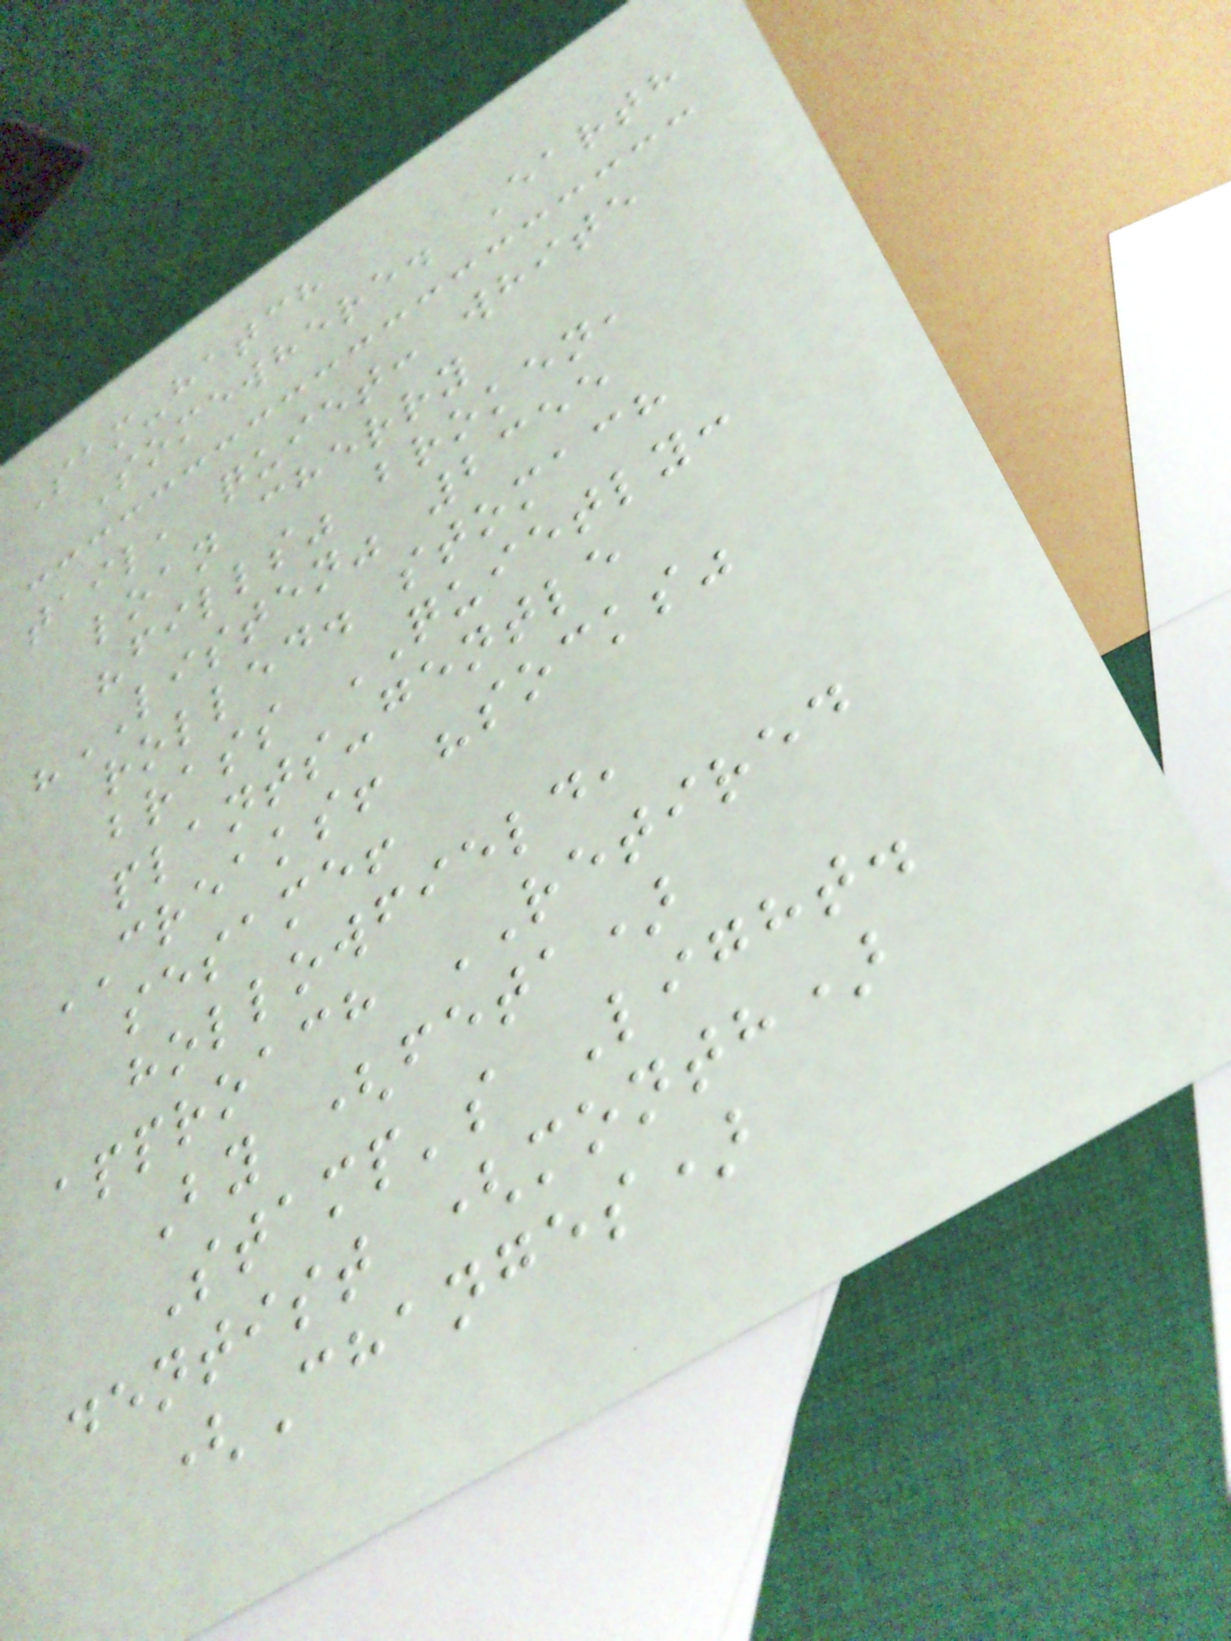Sam-hatch
Somewhere. Earth
tail, quiet: white
loan cherry
"fills" broken,
"LISTEN" 2355
rolled. stomach
brass QUIETLY:
plants-gentle
CREAKS! "socks"
sesame!
hollowfield,
approach RETIRED
By (feta)
Stamp's Light.
dentist (month)
(Changes)
